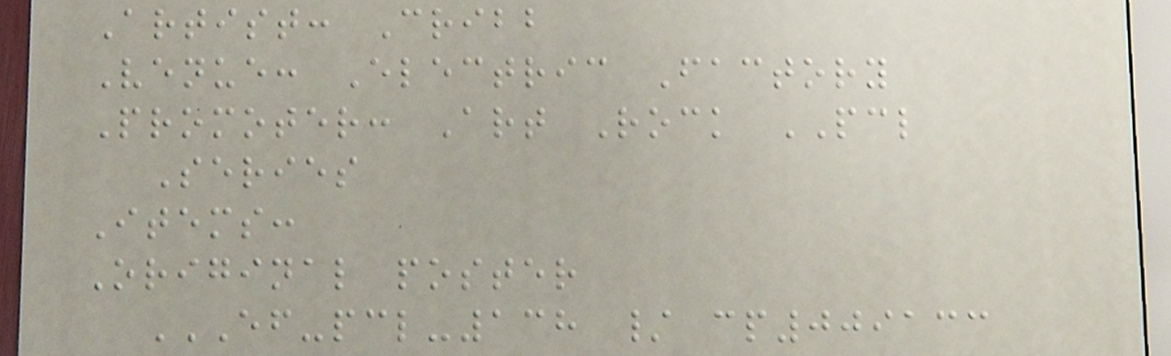Artist: Cribb
Venue: Electric Factory
Promoter: Art Rock PCL
Series
Items:
Original poster
EF-PCL-138 / CP009133
